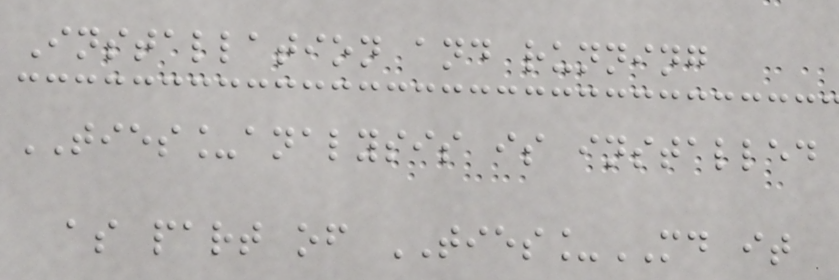Installation and running
TIES_analysis is installed
as part of TIES_MD it
